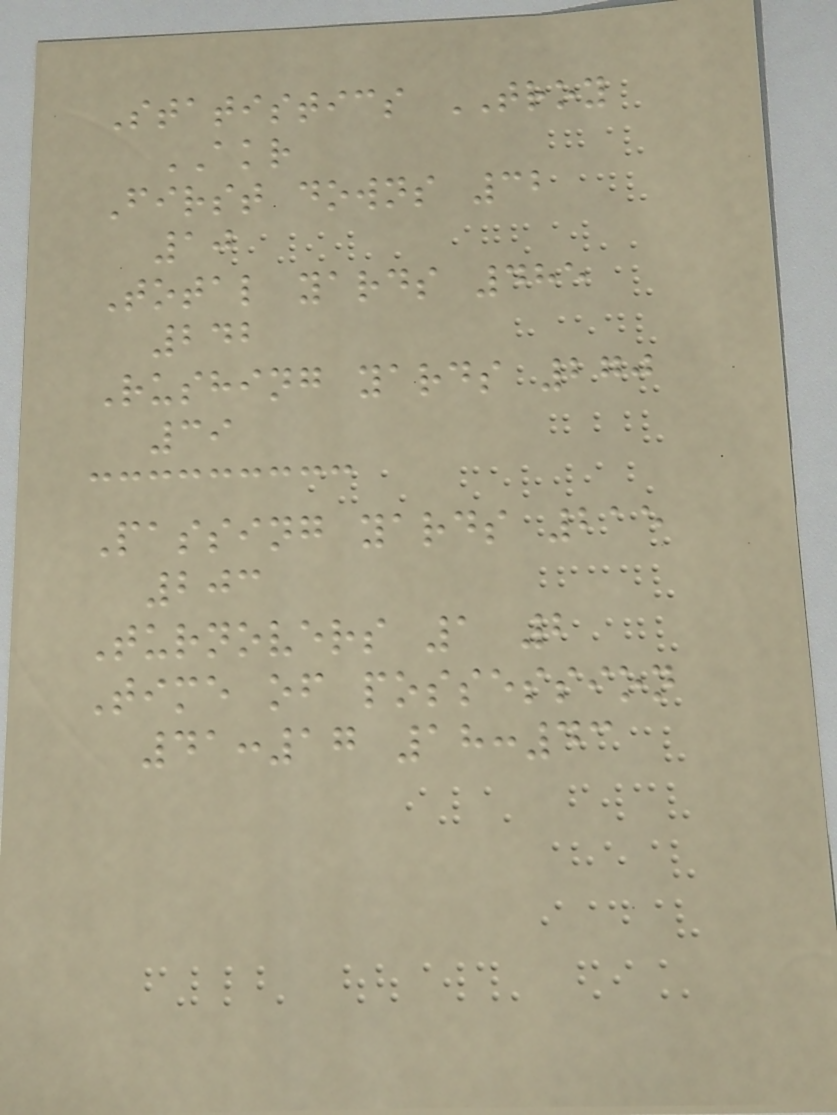Statistics TROY
AKR
First downs 32
10
Total yards 485
242
Rushing yards 270
39
Passing yards 215
203
Turnovers 1 2
Time of possession
41:17 18:43
